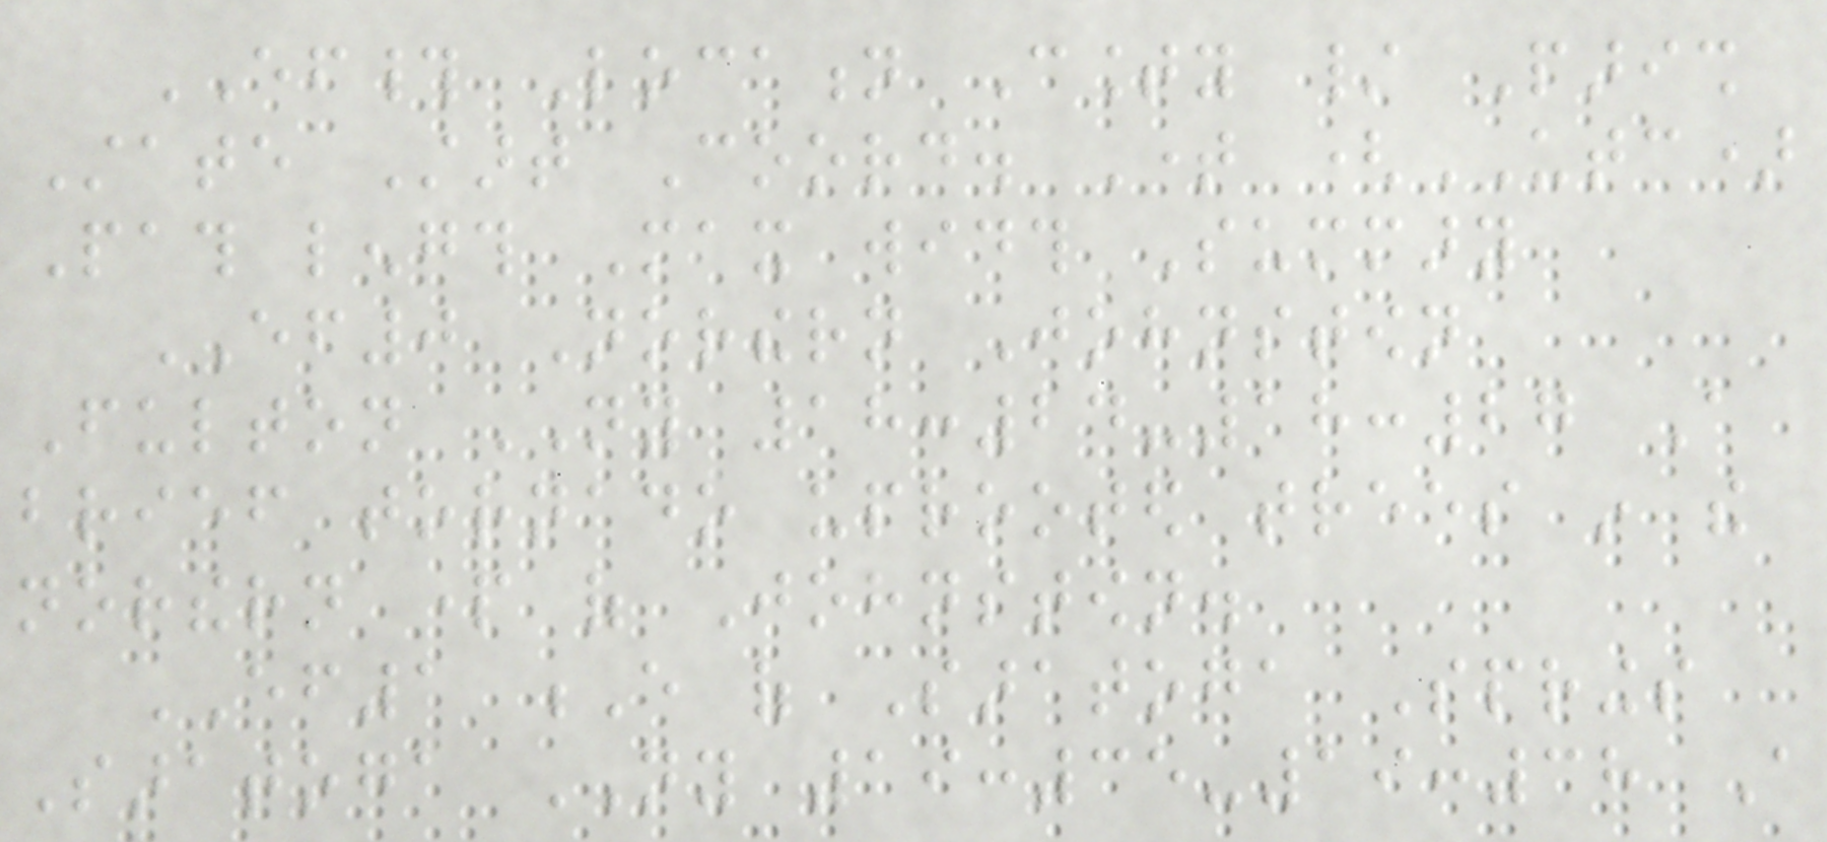EF# Location County / Parish
State Start Coord. Time (UTC)
Path length Max width Summary
EF0 Northern Johnstown
Fulton NY 18:24-18:27 A
brief tornado uprooted trees in the
northern part of Johnstown.
EF1 E of Saratoga Springs
Saratoga NY 19:35-19:38 A
